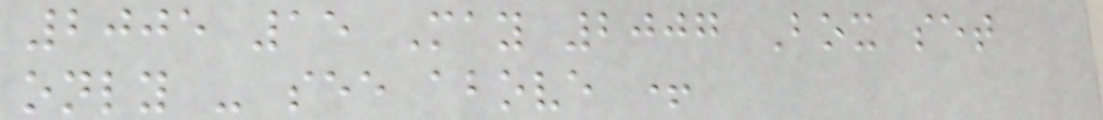2005 15 May 2007 Box set
only - see above +
